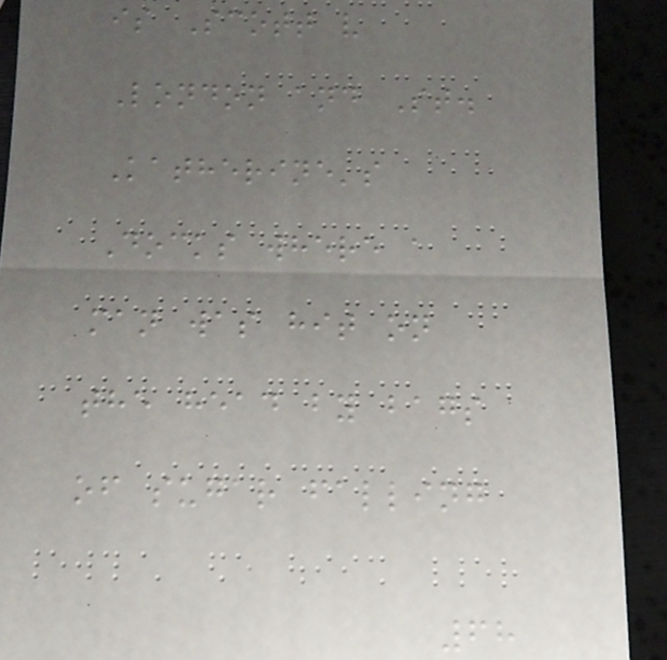is Scott v
London and St.
Katherine's
Docks where a
man was hit on
the head by bags
of sugar falling
68
